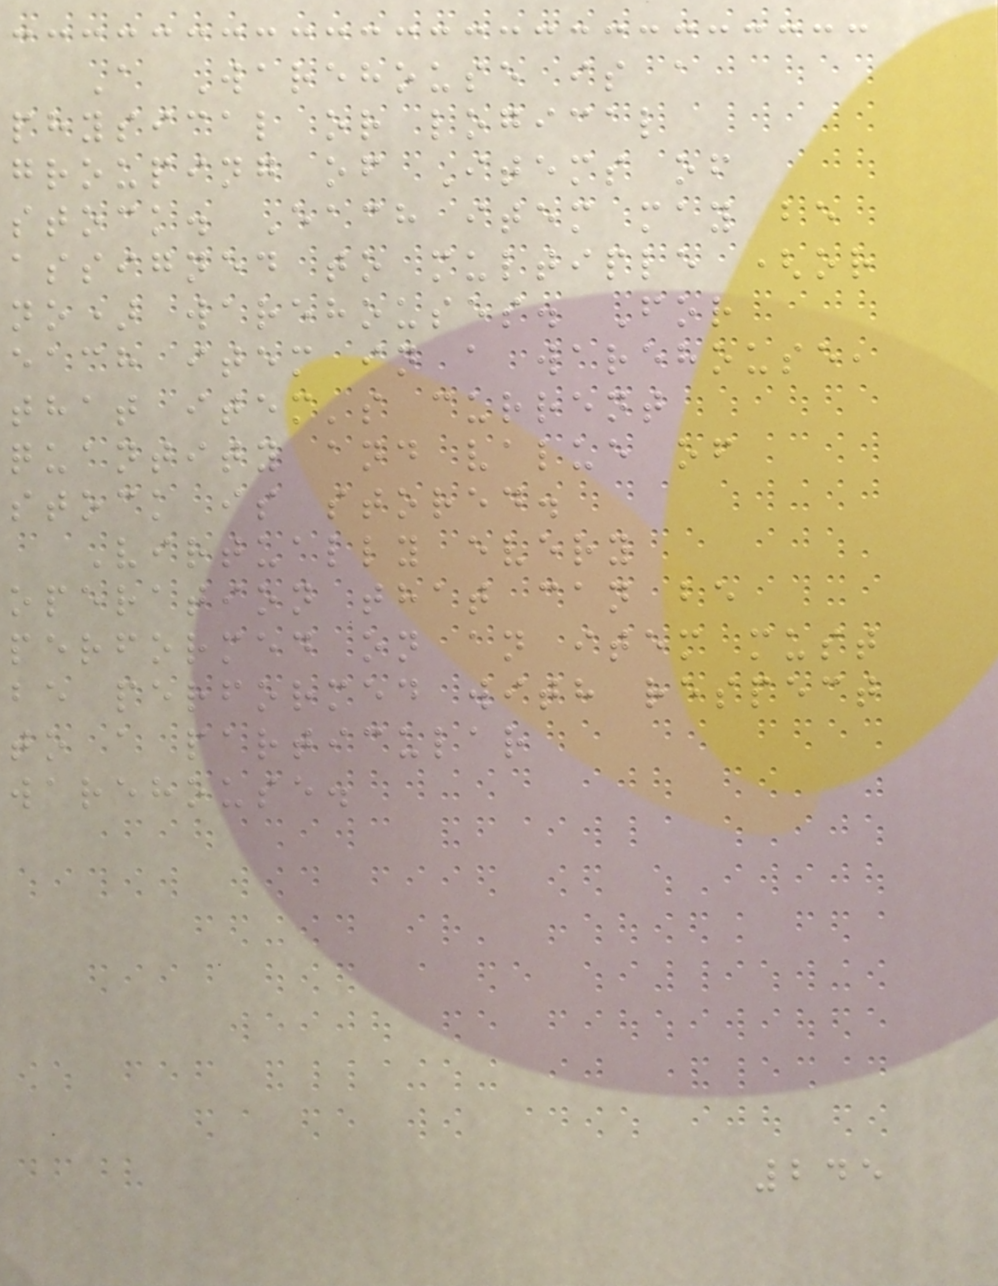A Warehouse is a
physical or logical
grouping of Items of
stock. Each item may be
assigned to multiple (or
no) warehouses. For
each item in a warehouse,
that item's current
quantity and value of
stock is stored.
Virtually every
operation that can be
performed on an item must
be performed with respect
to a particular
warehouse.
245
